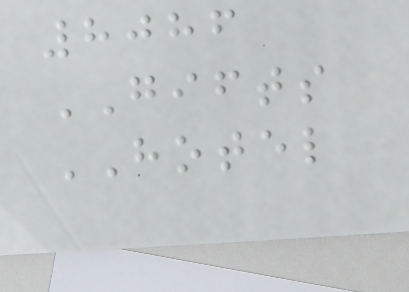8086
GIFTS
HOTEL
